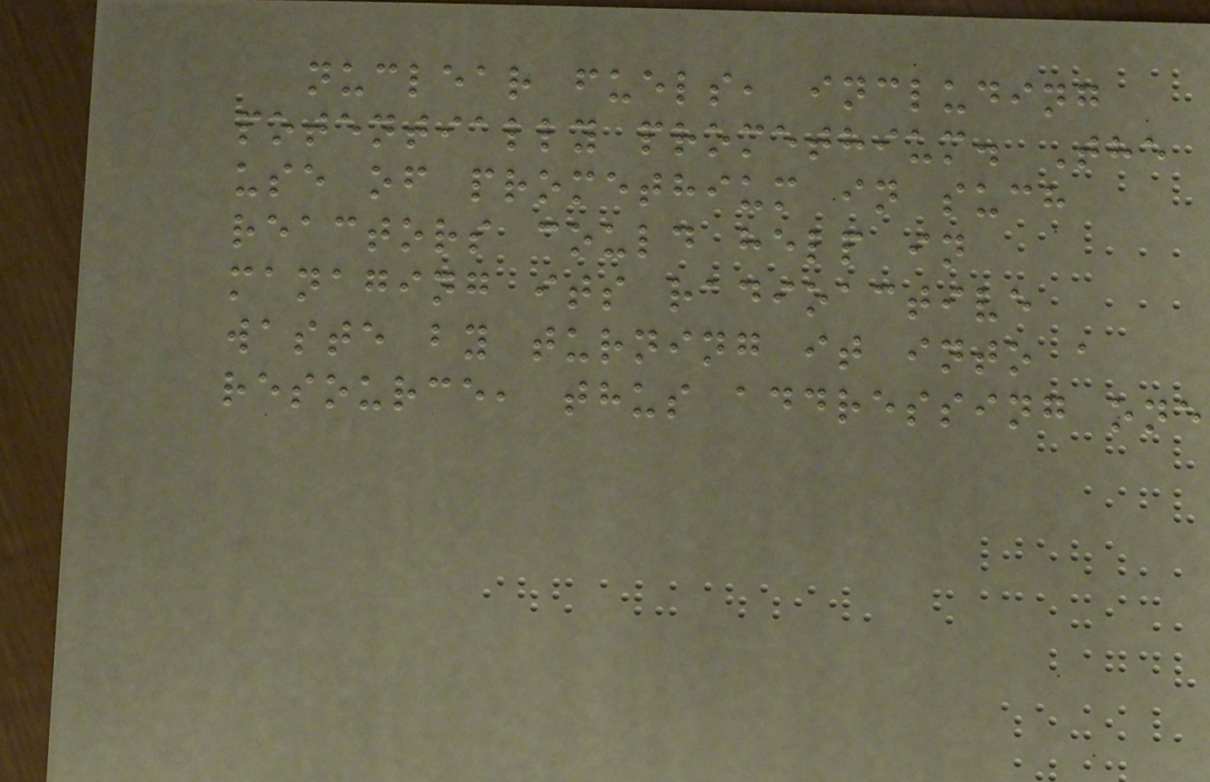nuclear fuels, including
potentially promethium. The
use of promethium in such
reactors could help in
managing its radioactive
waste by turning it into a
resource, thus addressing one
